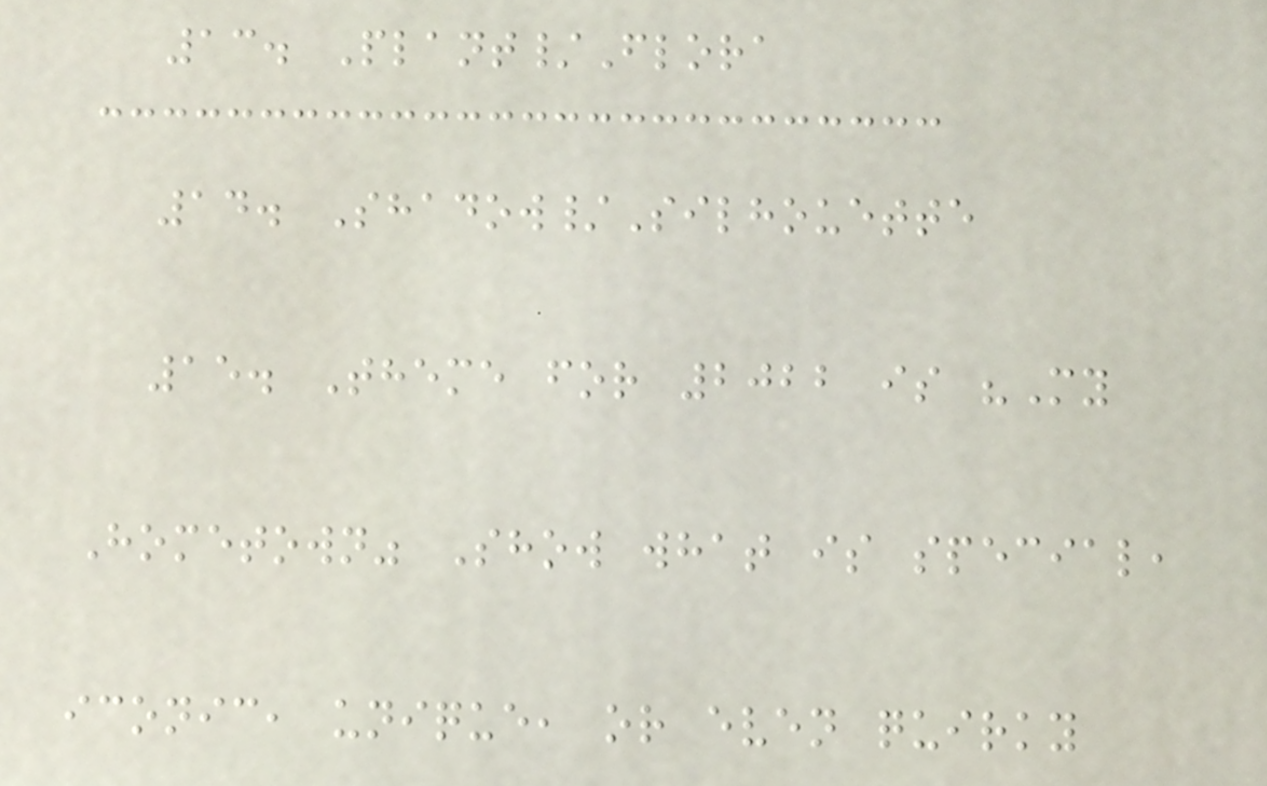13. Plant/Flora
14. Shadow/Silhouette
15. Theme for 2022 is "My
Hometown" Show what is special,
iconic, unique, or even quirky
